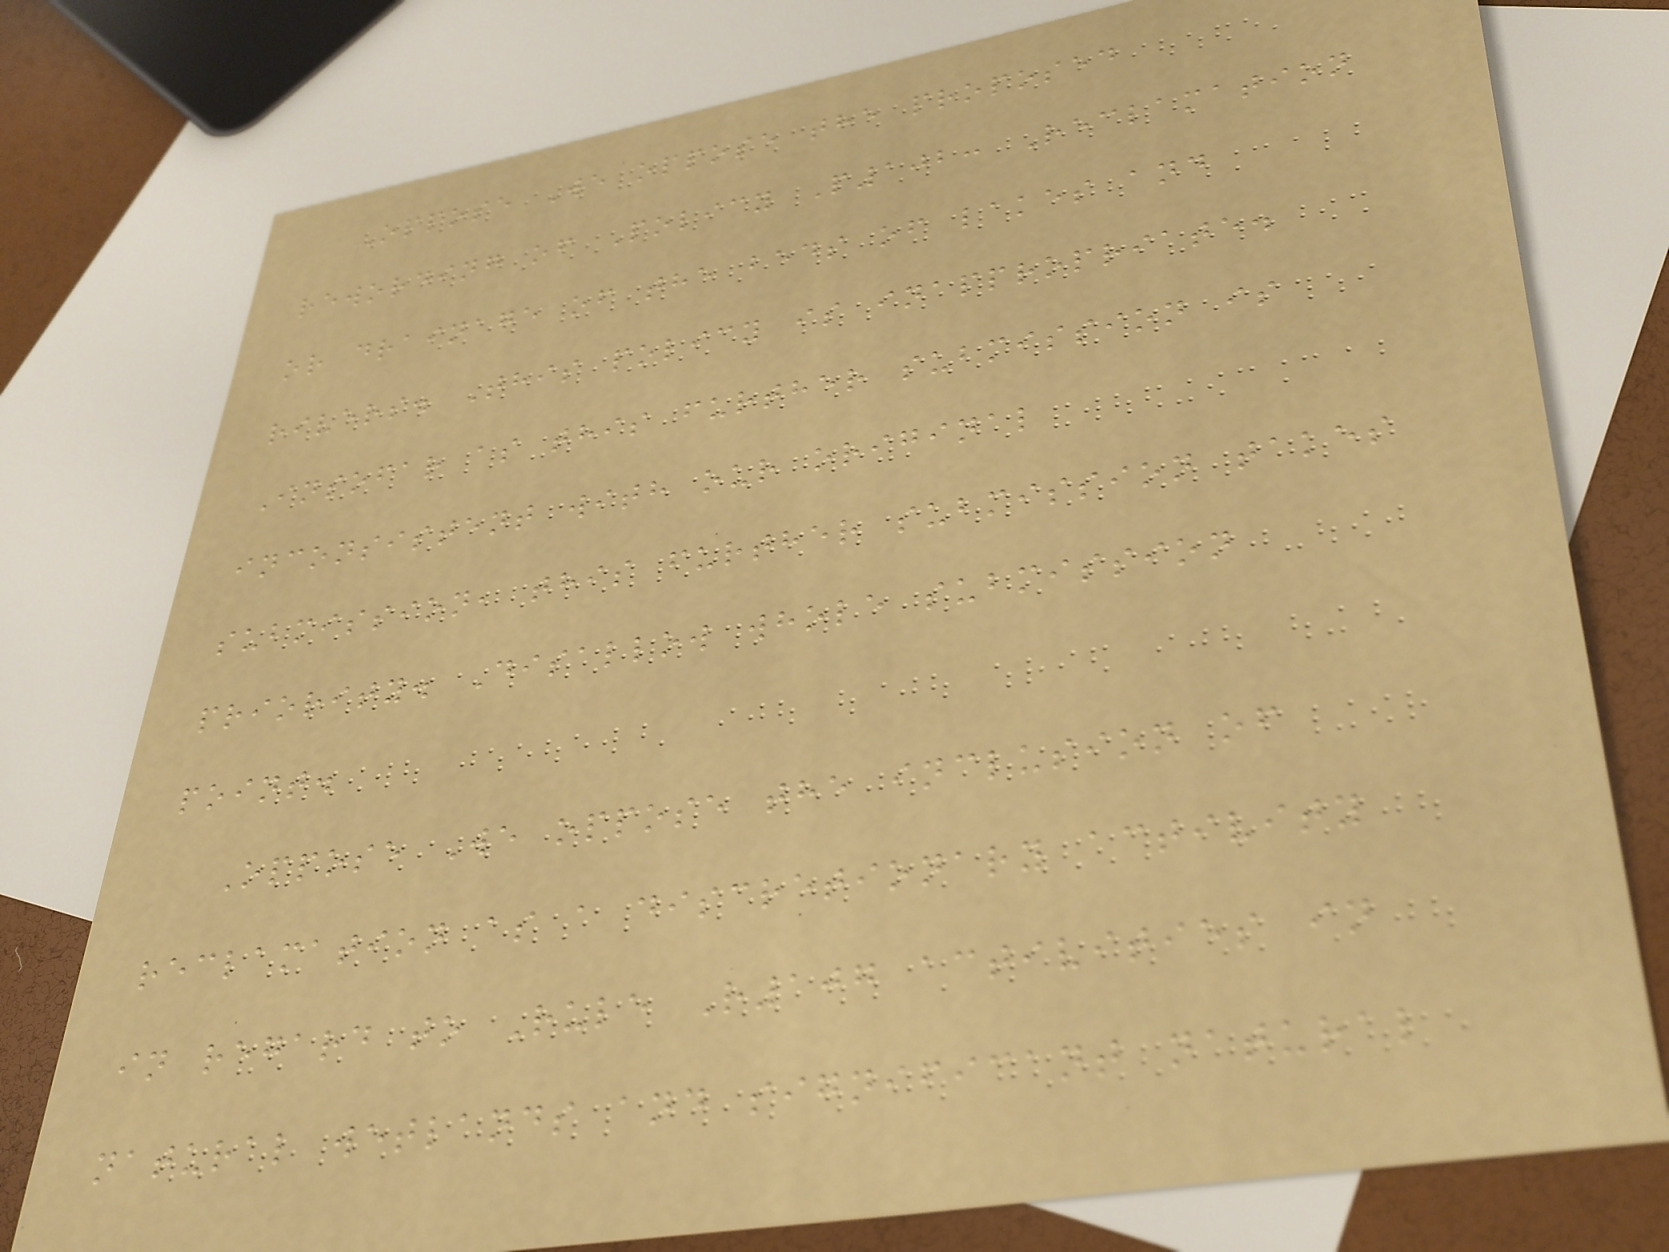Oppose We oppose the proposed
rewording of Policy P102: Reclamation
or drainage of the beds of lakes and
rivers. This policy is inappropriate.
Insofar as this further submission is
inconsistent with our original
submission, this further submission takes
priority. Disallow whole submission
point.
Oppose We oppose the inclusion of
reclamation as a discretionary activity
in regard to Rule R107 activities in
natural wetlands and significant natural
